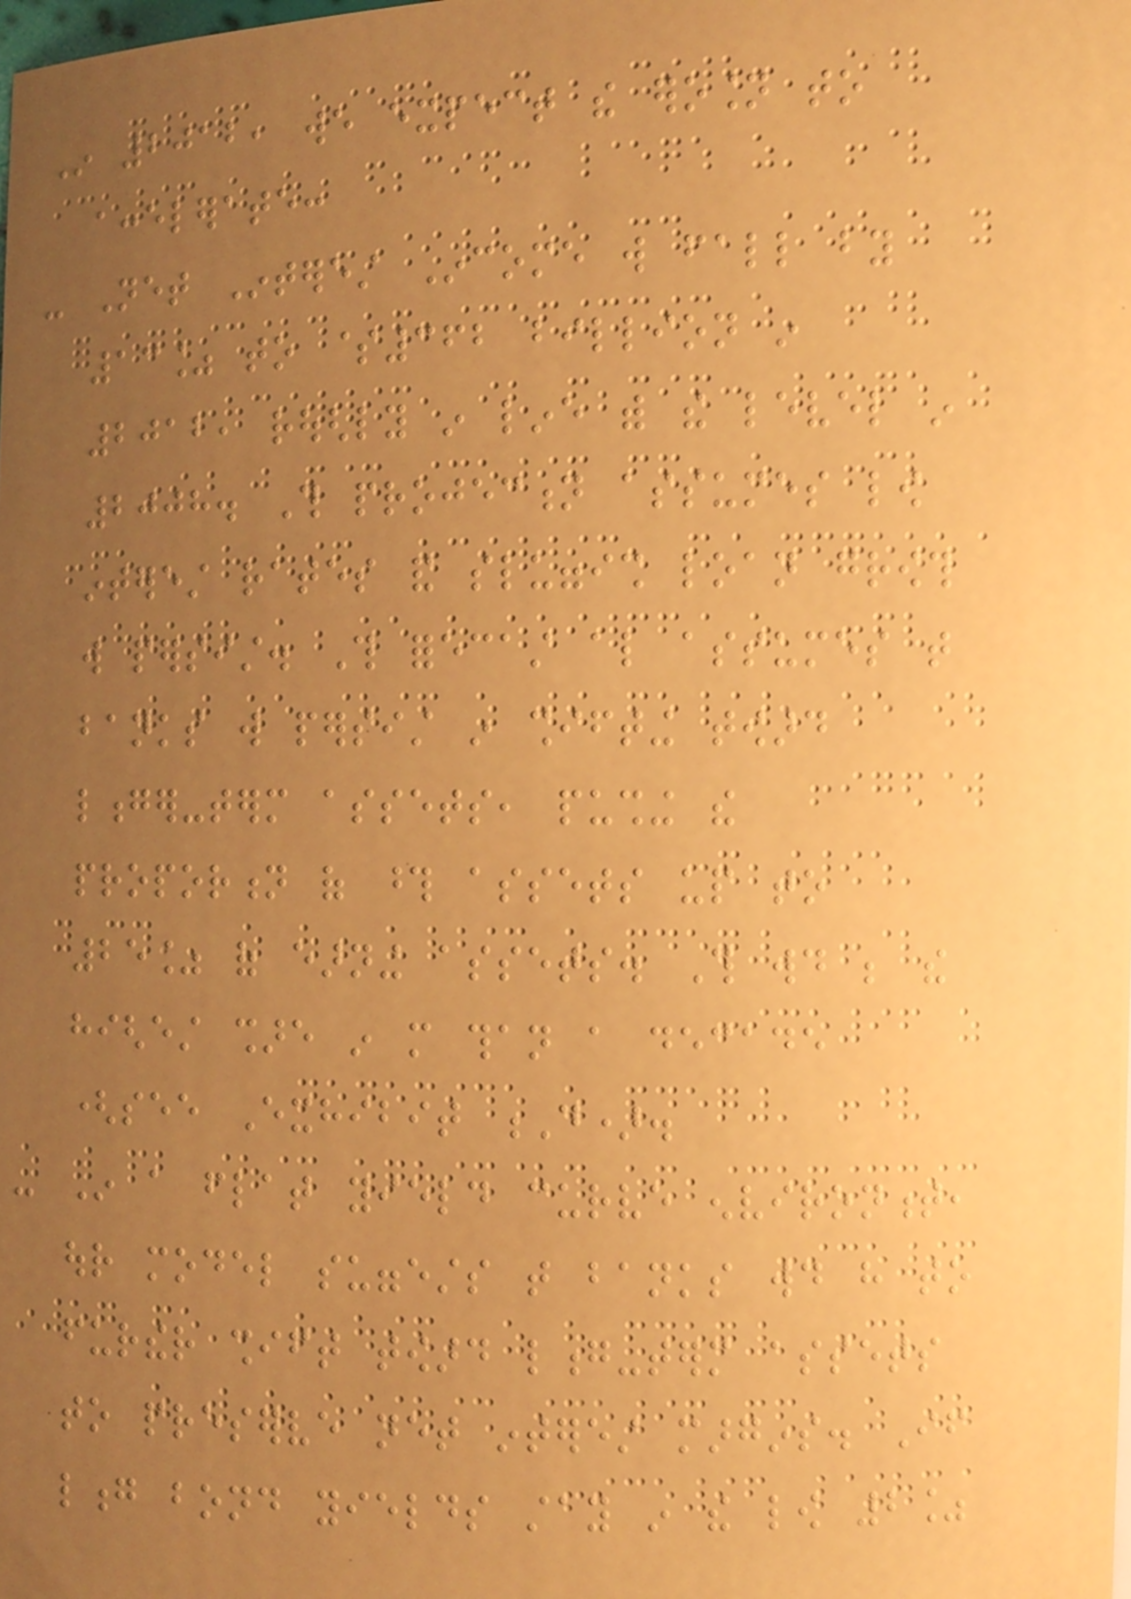In 2012, we expect the erosion to
accelerate:
- Net Interest Income will fall by
13% to $362 billion in
2012, roughly in line with the level in
2008. This projection assumes low
interest rates and sluggish loan growth
will persist. This forecast also assumes that
banks will persist in shifting toward
longer-term assets, pushing the
proportion of those assets up to
25% of earning assets. This would be the
highest share in more than a decade
(see Exhibit D).
- In a flat yield curve environment,
our model suggests that banks would have to
further shift toward long-term assets
to preserve net interest margins. If
long bond yields stay in the low 2%
